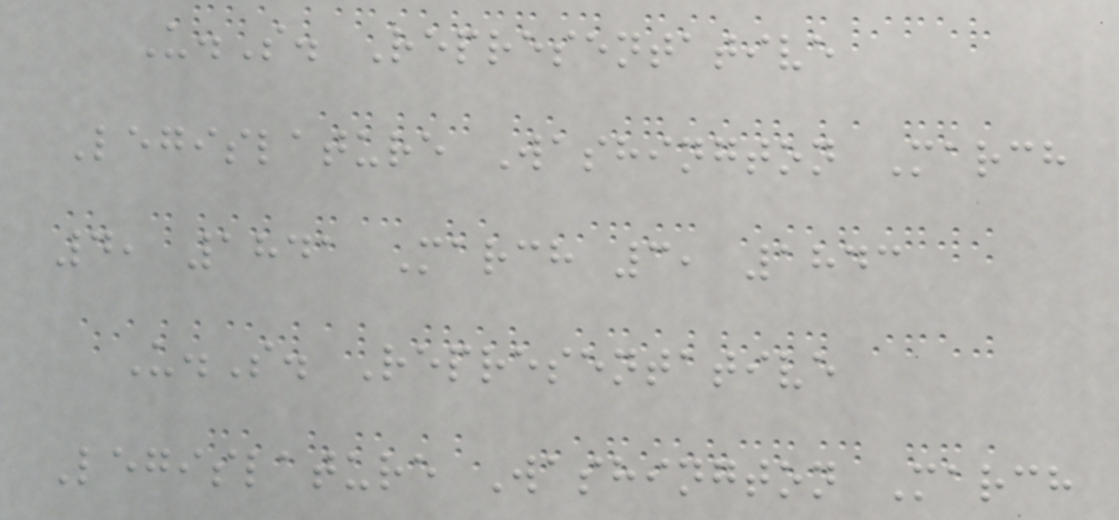U.S. Representative
Legislature Washington March
4, 1841 March 3, 1843
U.S. Representative
Legislature Washington March
